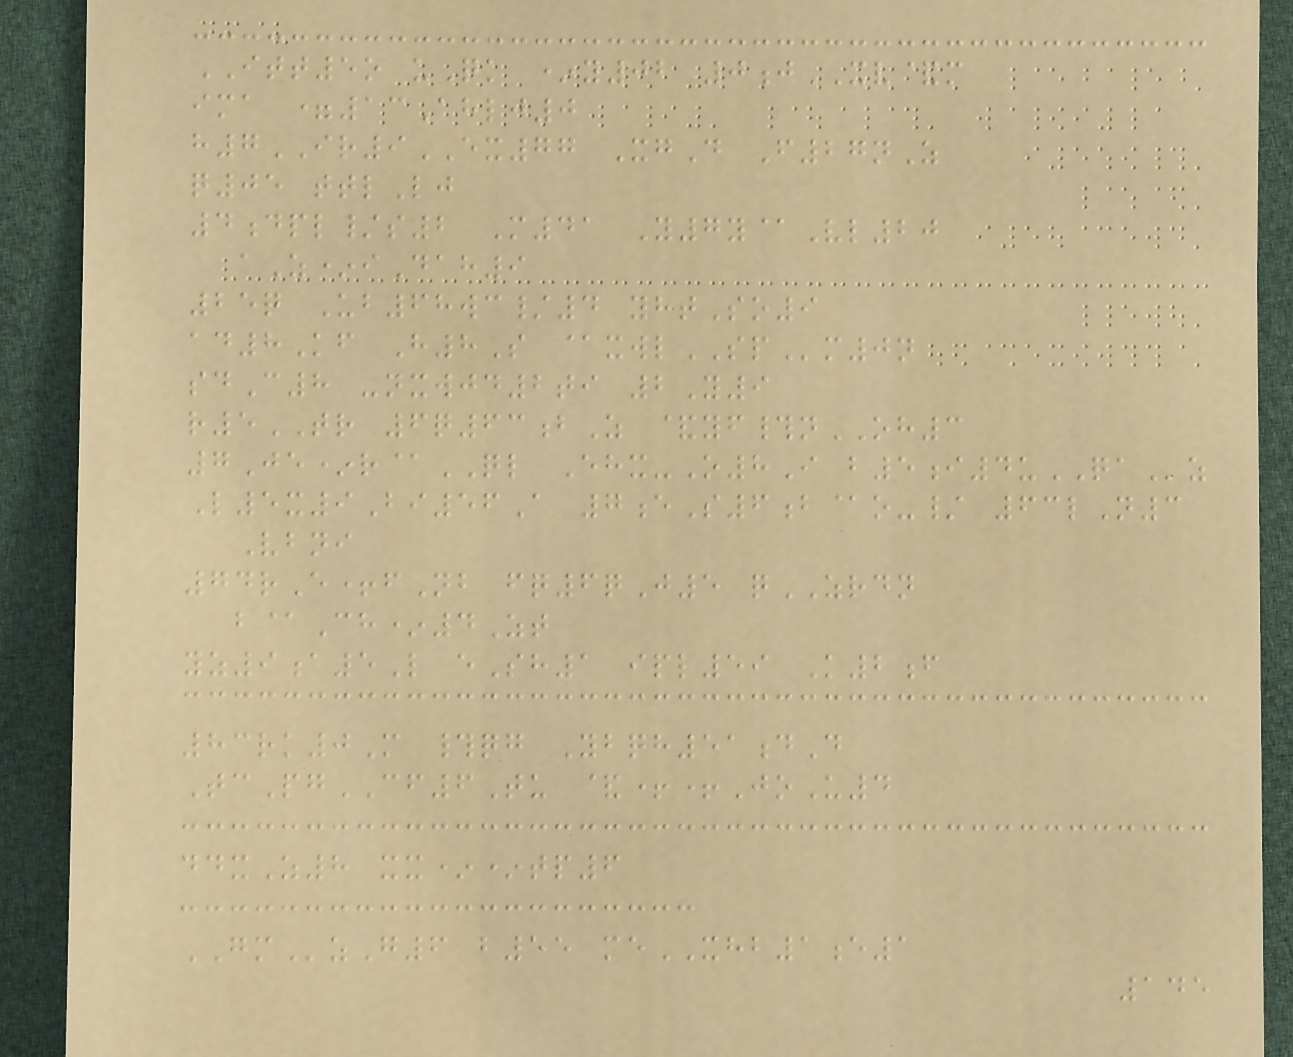ITT5o uQk *y02 0jXV&m
ima =13Ahlj0
h7IR9EX77 XgD F27nZ
q05 ttlLj
4dpl/s2 M41 Y7y@Vl20
aZ*iDah9
25q Ub68wc/4 yhtSo9
ad8Kf H8S @xwlSPm0n
sdC8 -nxwjd2ti 2Y9
r5TR 6q63bZ &yf#nOH3
7Je*r@QL Ehx-O8I b5i4uQAz
L5x9Bi56A 7eS6b@o-/ 63lN3
Vbni
74rE+fNb fq6qJ5 qZRDN
b@Ch*4Zt
yz9a5L eSh1 ipl59 K2f
83rk0M #qg Ybqh51dD
TcPgCF6Tu &++JoU4
ddxZ8 xx**tp6
GMzG6 b55 meXHB1e1
145
